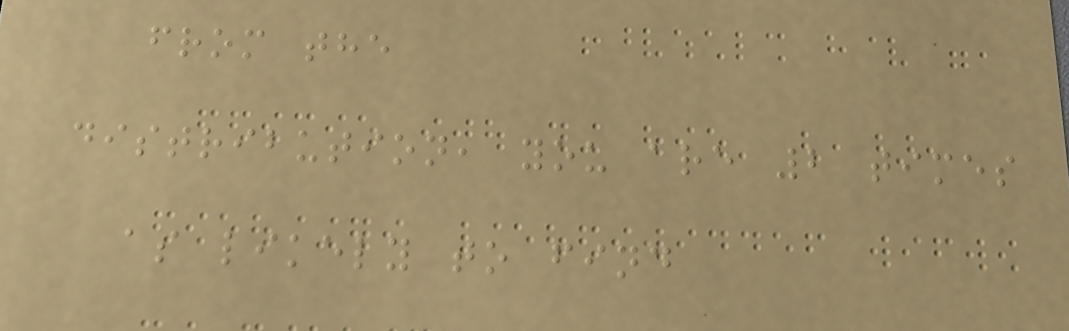from the
distribution, you are 2 times
as likely to find
